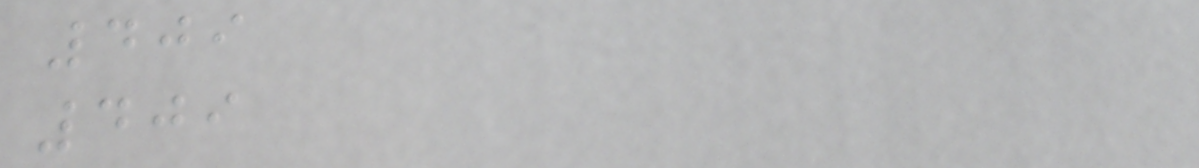409
409
